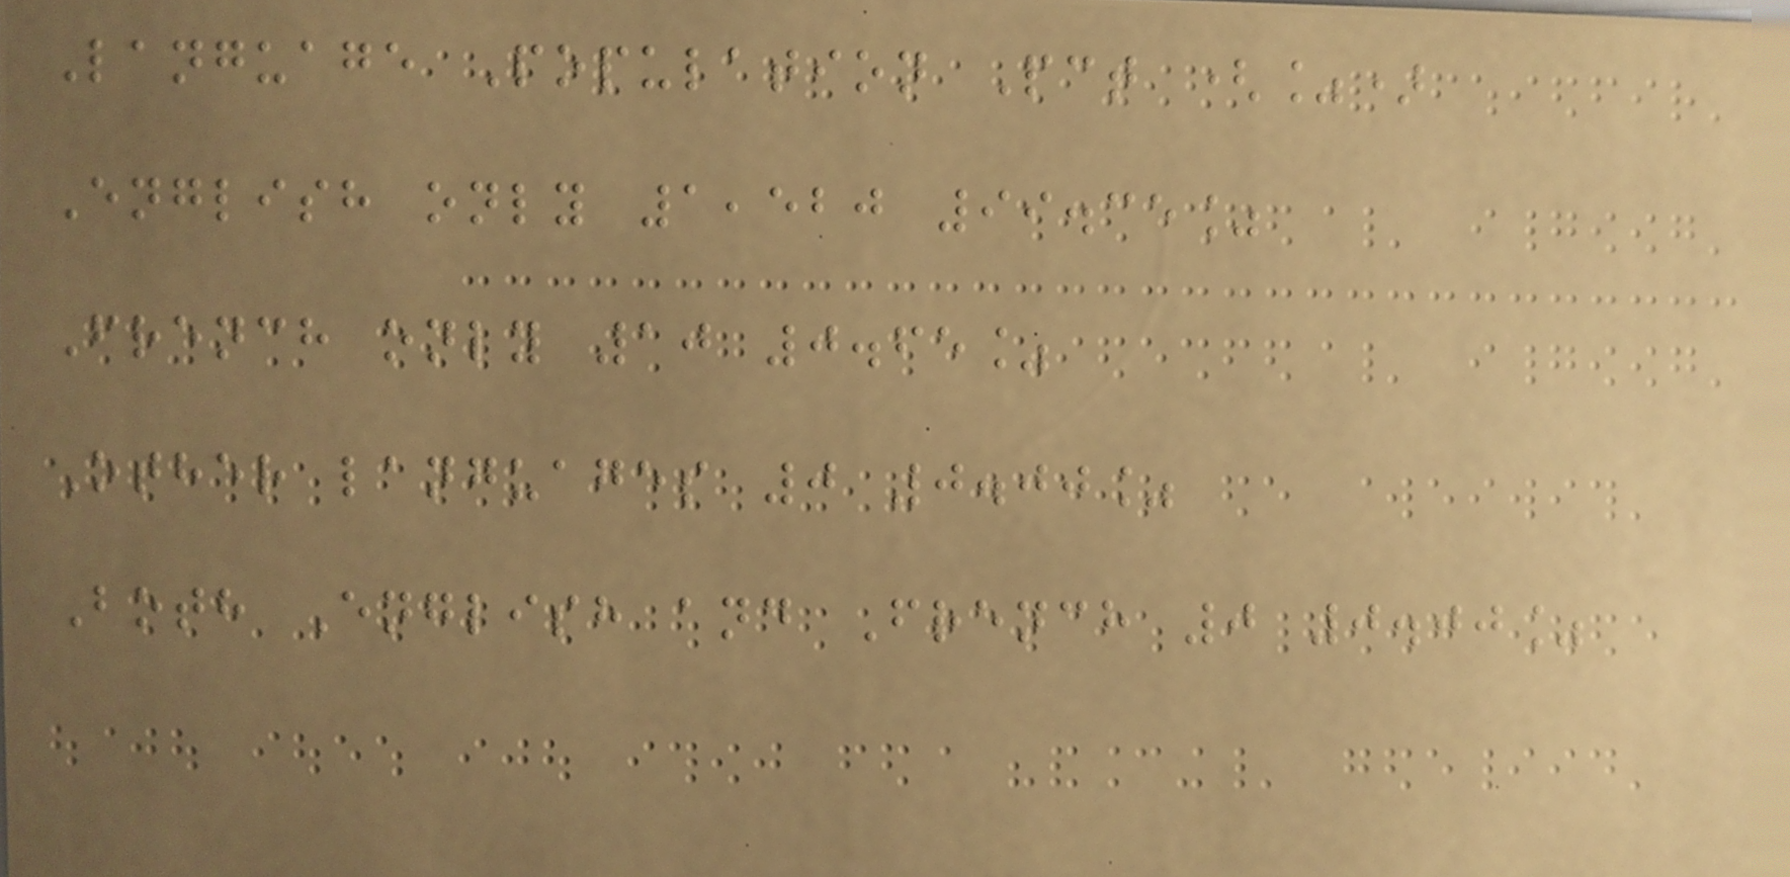Language Population Pct (%)
English only 1,520 99.35%
French only 10 0.65%
Other languages 0 0.00%
Both English and French 0 0.00%
